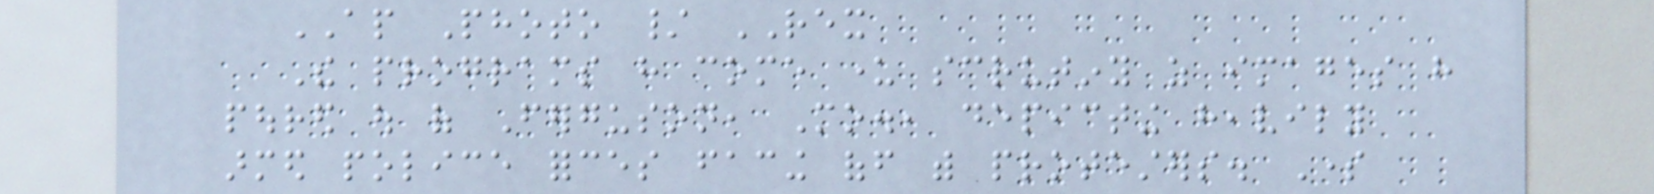AP Photo / REX
The programs have come under scrutiny as images have
poured out of Ferguson, Mo., depicting heavily
armed police forces facing off with protesters. Some
